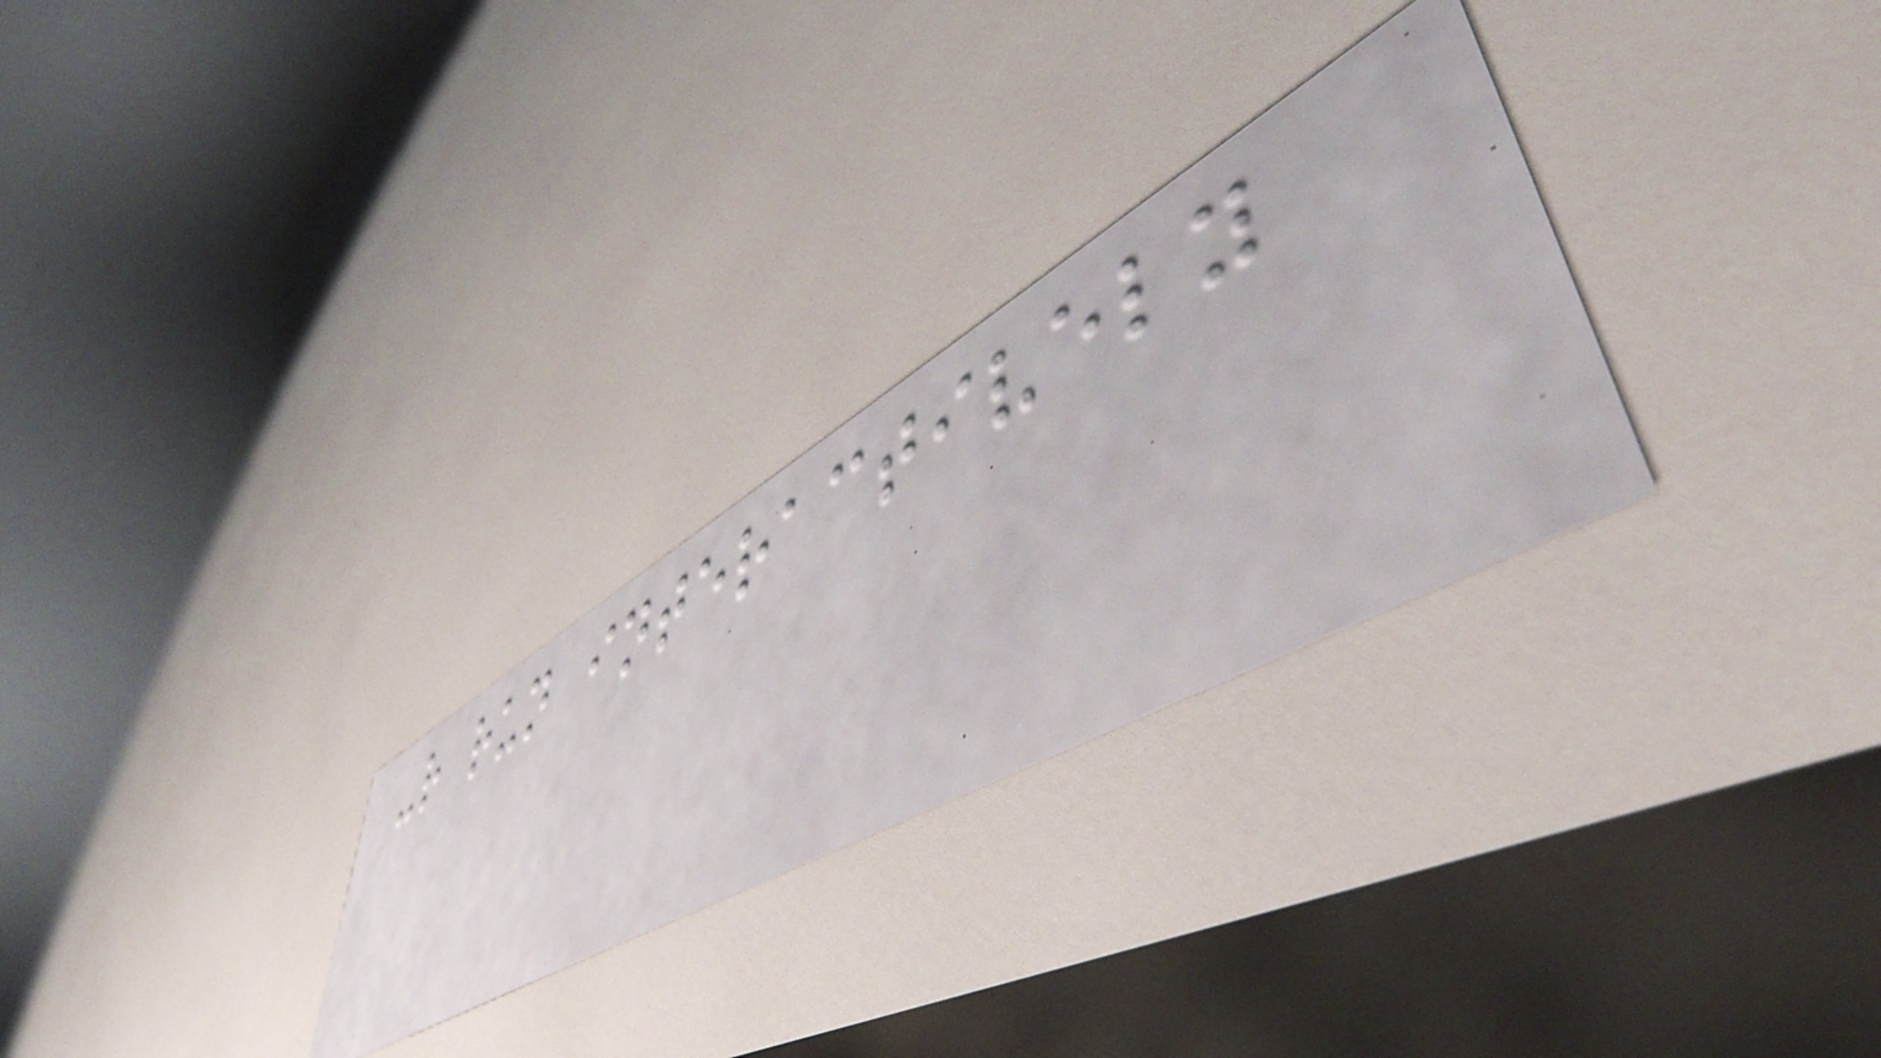-r run interactively
